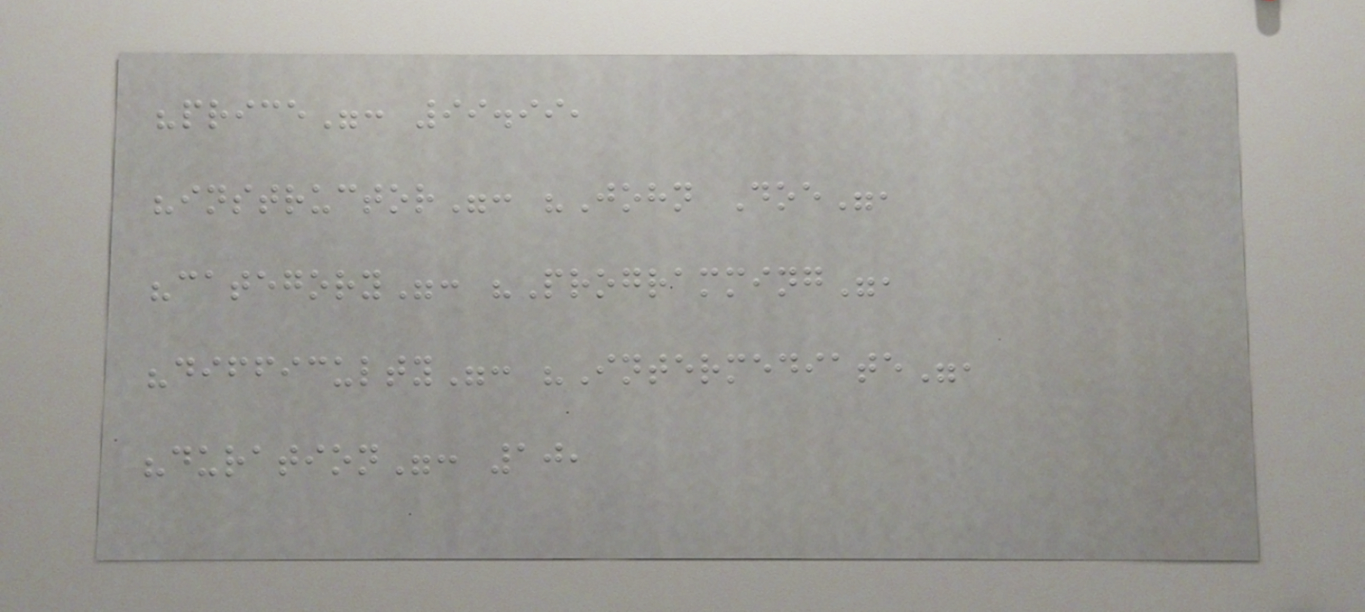"price": 99.99,
"instructor": "John Doe",
"category": "Programming",
"difficulty": "Intermediate",
"duration": 10,
